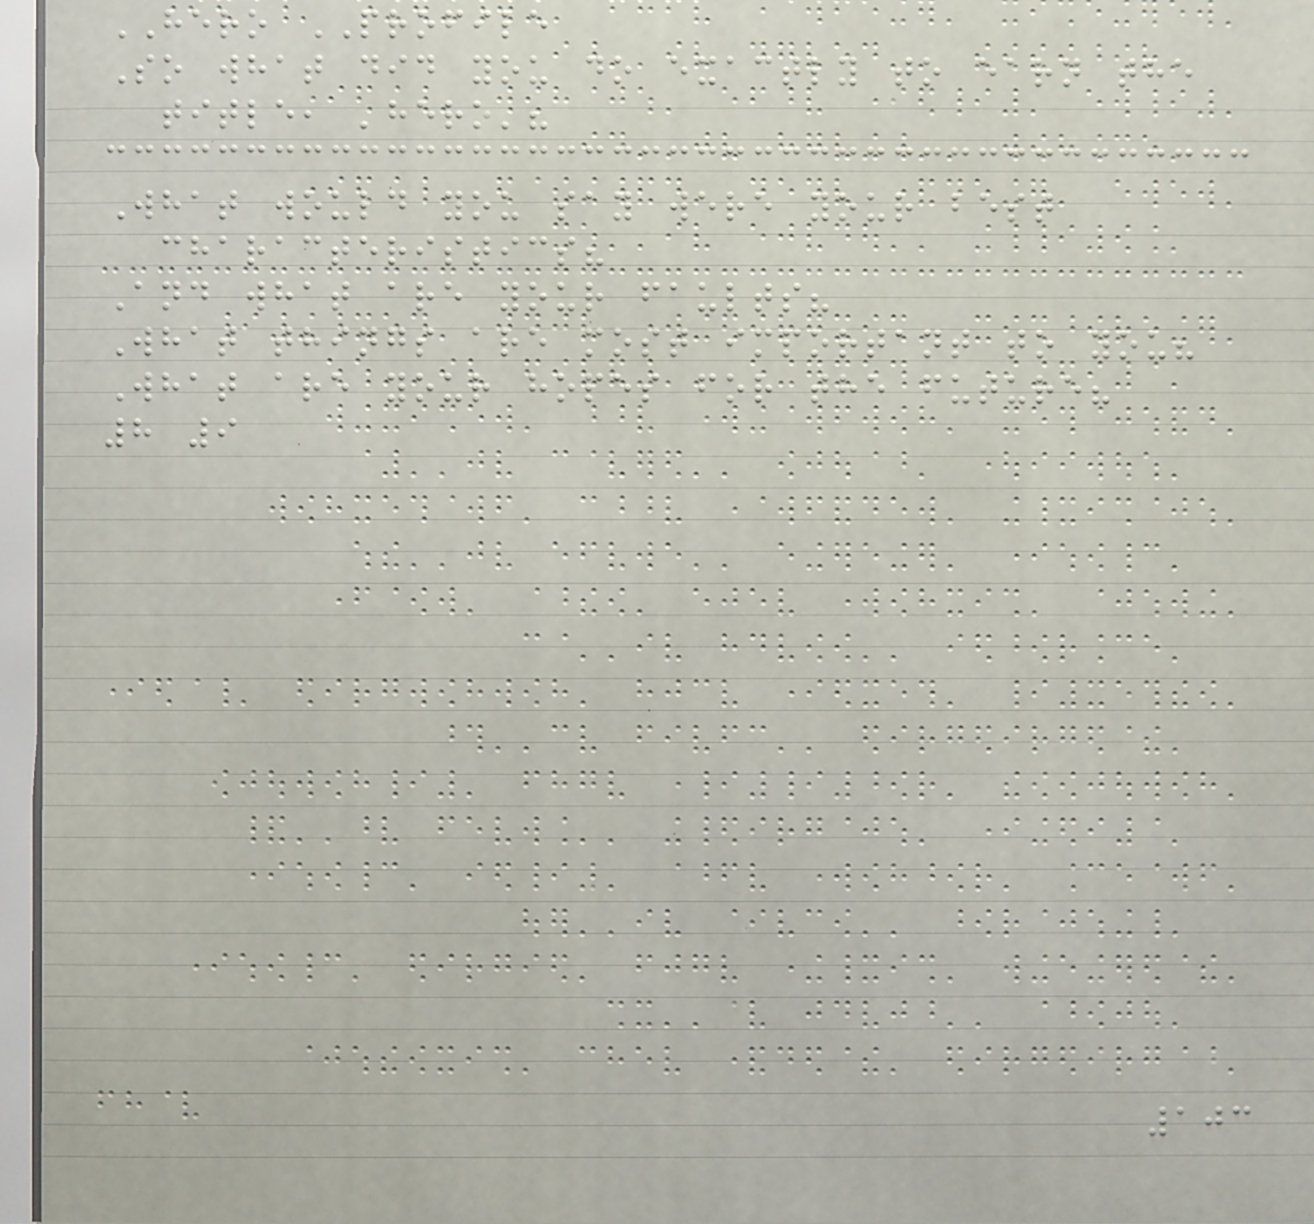HERO PROFILE
So what did you do exactly to earn the
title, 'hero'?
What would you say were your best
characteristics?
And what are your faults?
What things are most important to you?
What are your hopes for the future?
8 9
103
